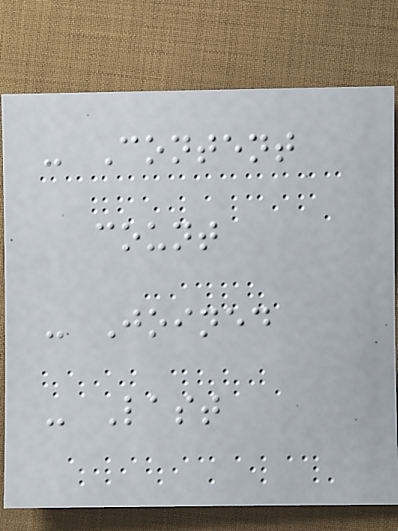- Content
count
- Joined
- Last
